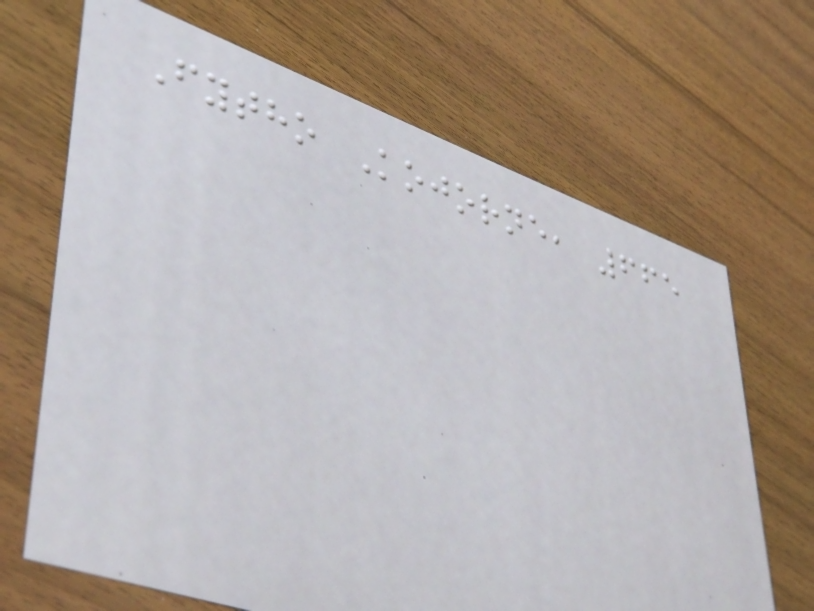Fytho Kojorne, 665
